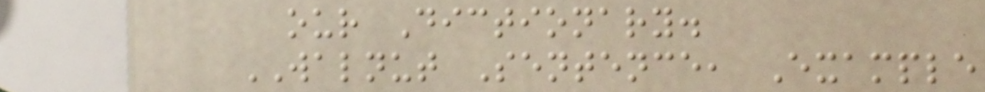our Dictionary.
WALNUT Sentence, Example
